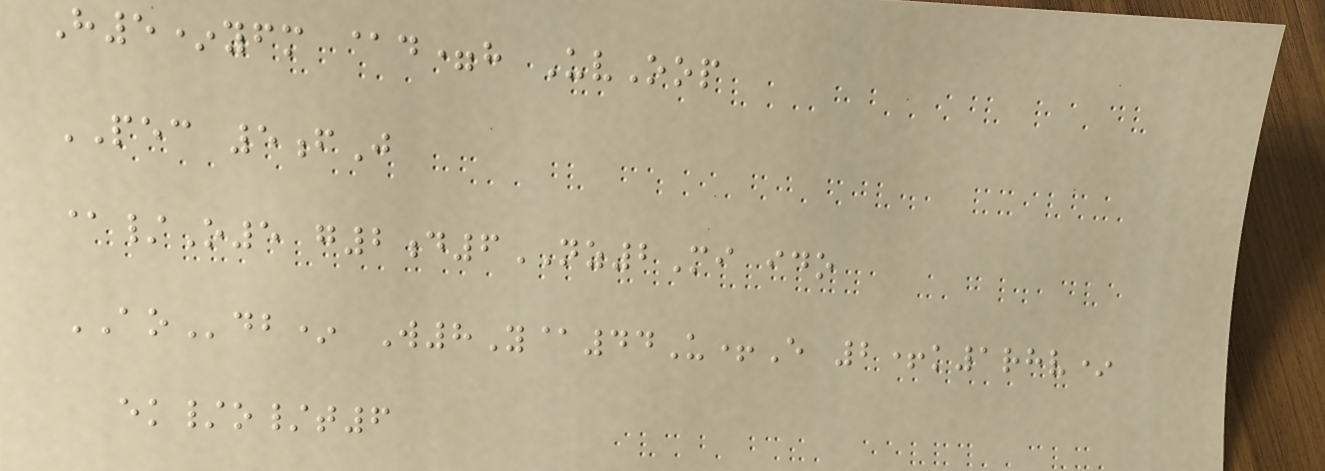H5*yfm @d=h UvOop
PEC 5fJ
@/O5 g2d6NZ2Mi ido
AOdb* W8Y@44U+E 2+k1rhv*
ek/o/t6
